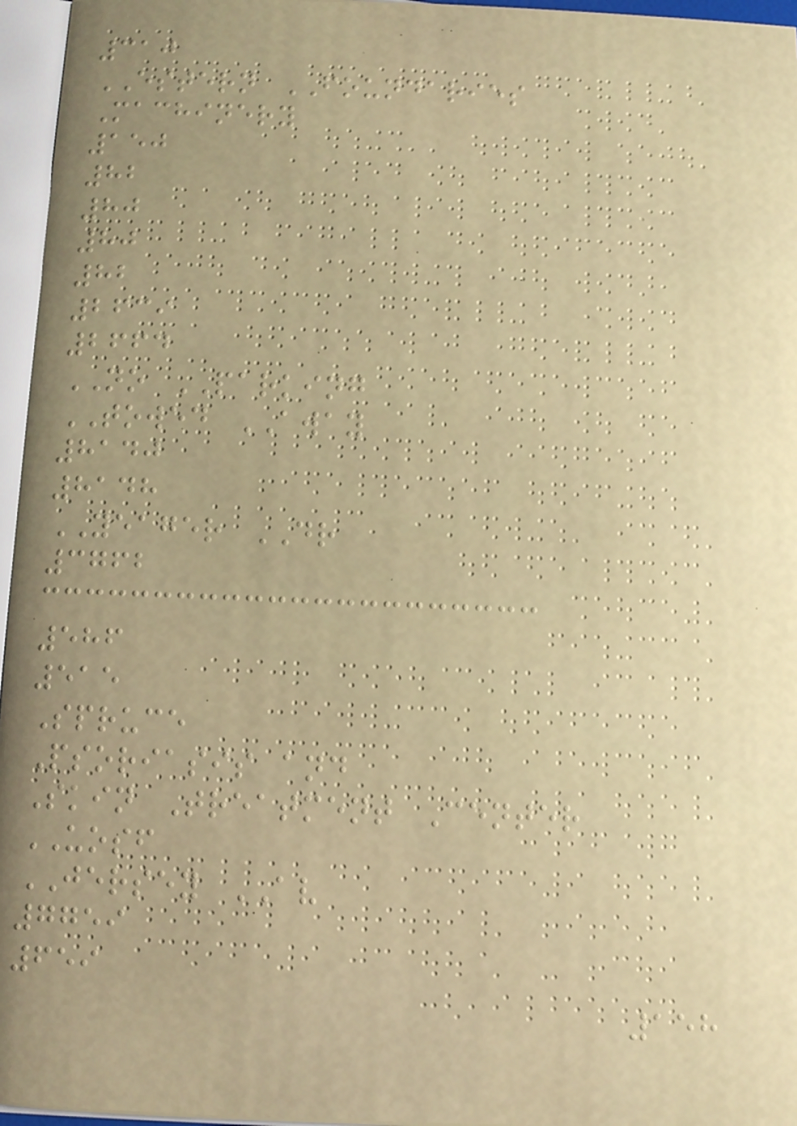310
ESTERN FOUNDARIES
Machinery
150
82
80
80
82
2639
2664
NO PARKING
TOWED AWAY
8140
8148
YEAGER DR
3762
586
515
Spruce
Psoriasis and
Skin Treatment Center
UOSF
JERSEY AV
7759
659
158
